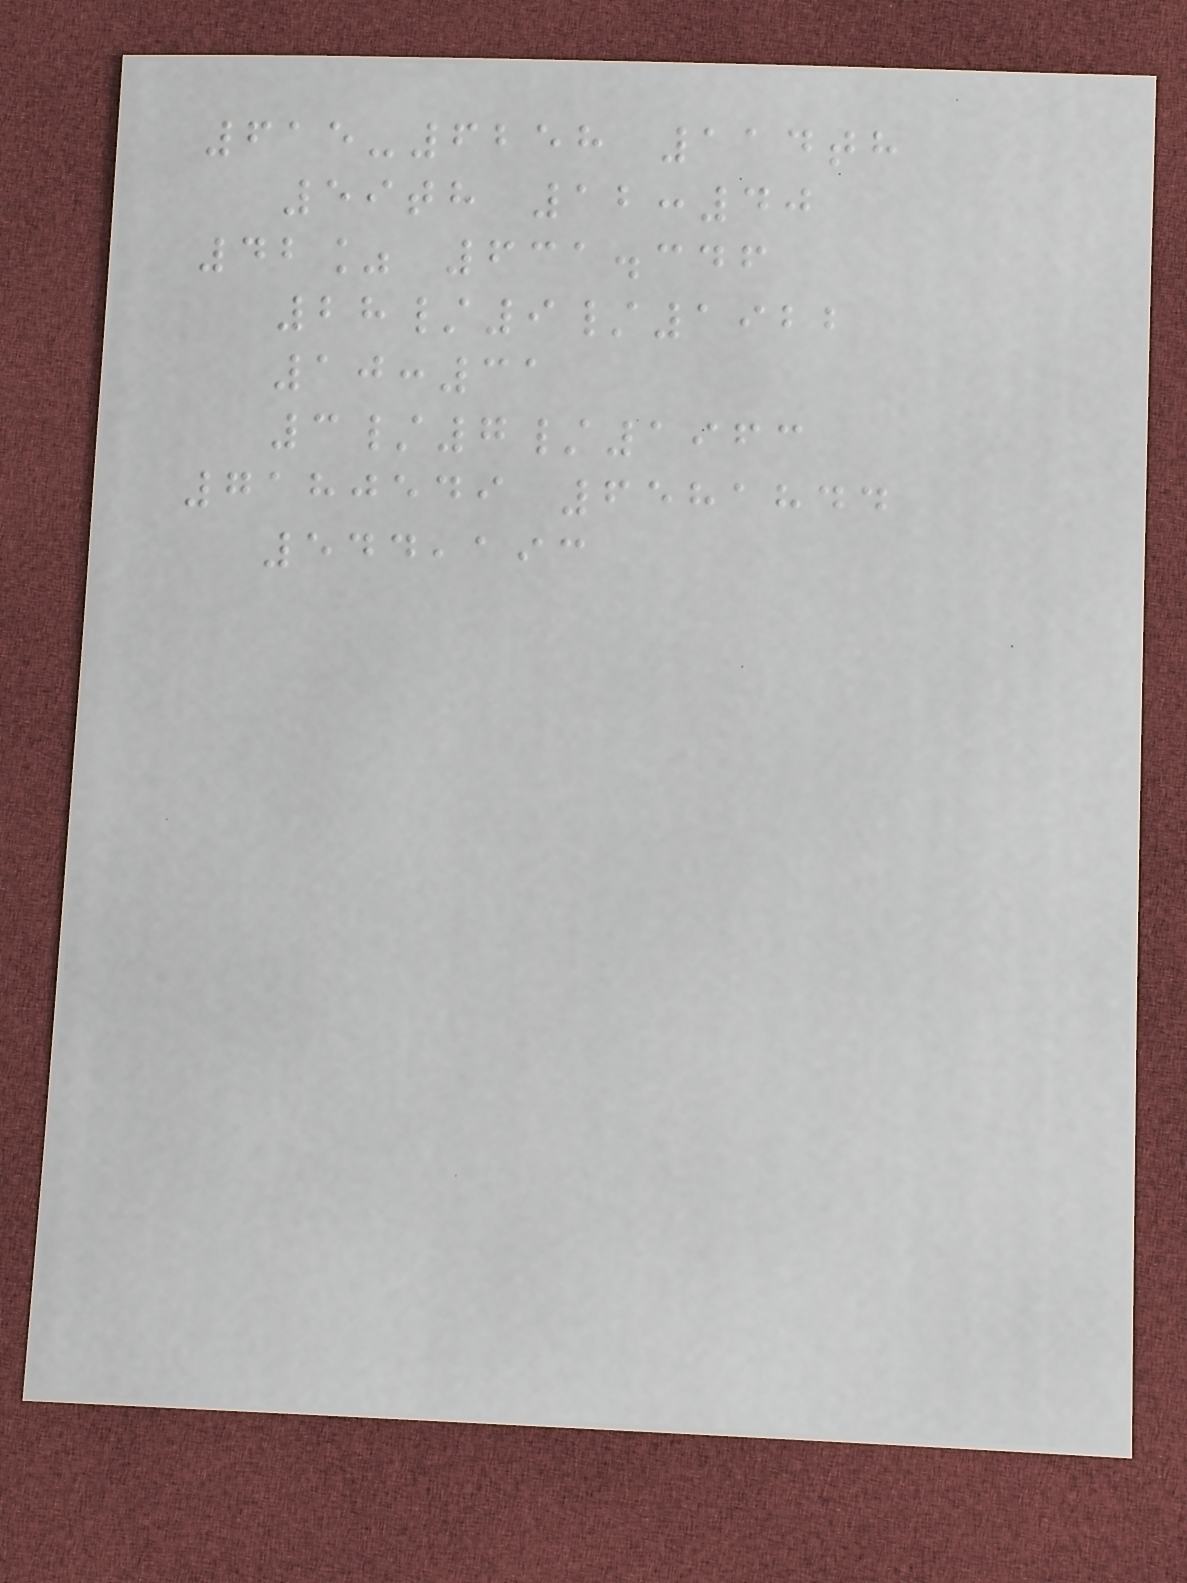615-6258 114th
59th 12:40
42% 631.346
28/9/1922
10:31
3/7/1963
7180549 6581844
544,193
